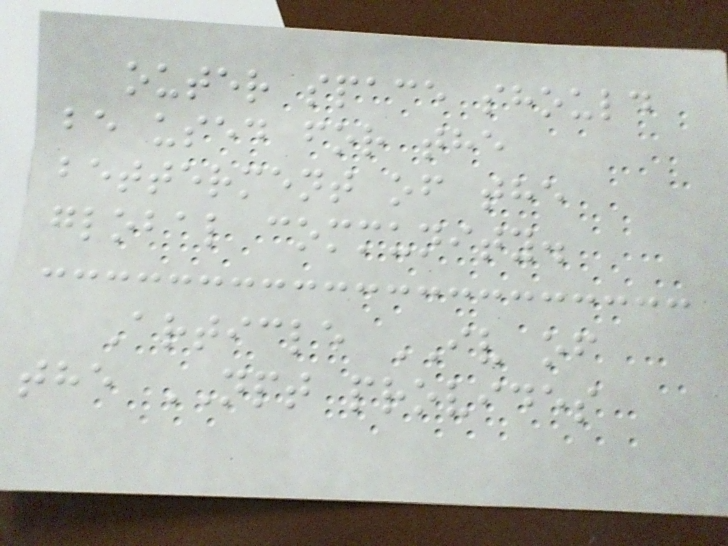outer space should
be used for the
betterment of the
global community.
Article IV of
the NPT provides
